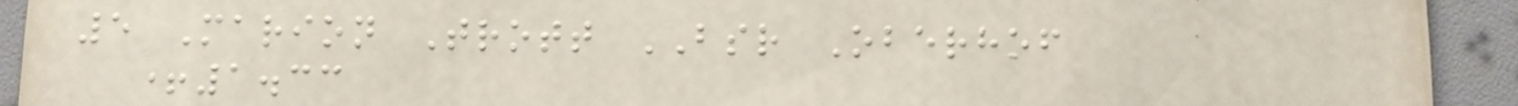5 Marion Trott BSR Oberhof
+1.33
